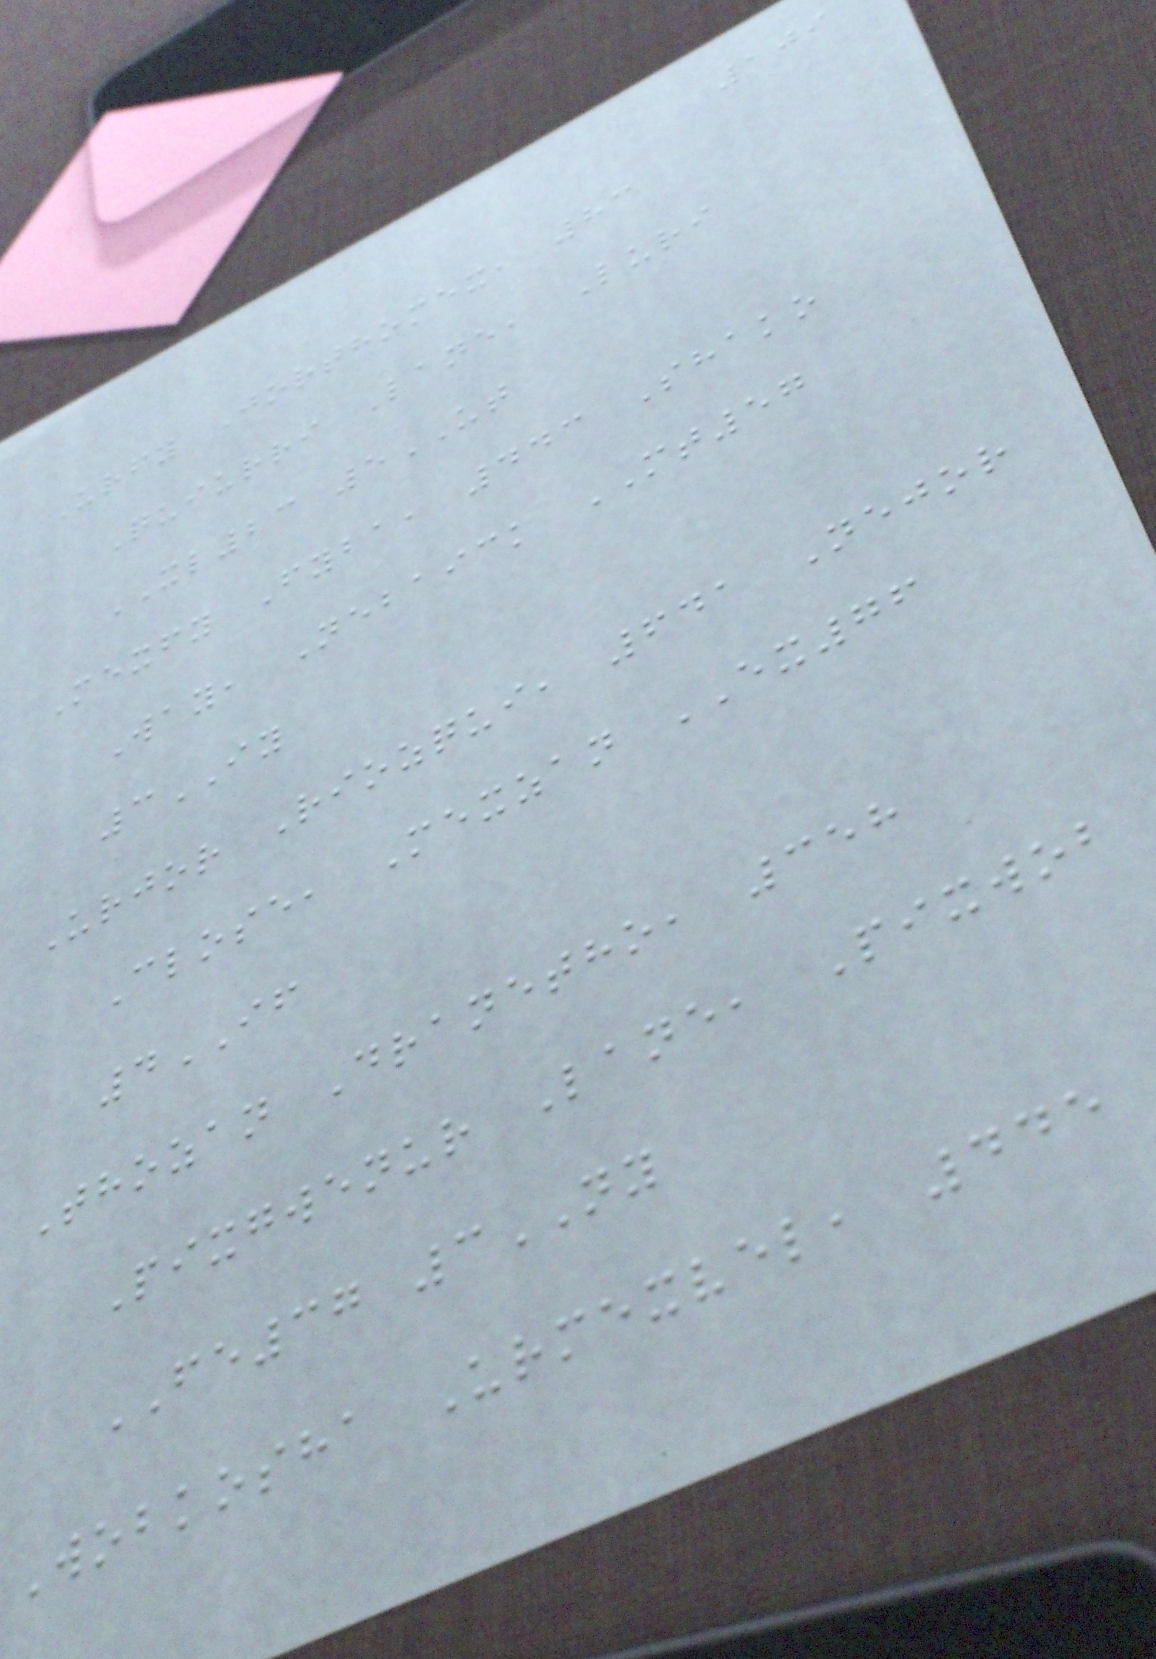109
Urfy Jorthomex, 83
Quiurri Lane, Luri
XL23 5UT
Mexfy Fyba, 443 Shako
Way, Nebaick MT57
3IY
Urjor Riozqui, 641 Nejor
Close, Mexzan EX76
4IF
Thozan Dranetho, 358
Pixgwenur Lane, Pixwob
FE37 3NY
Wobkosha Urmexvel, 445
